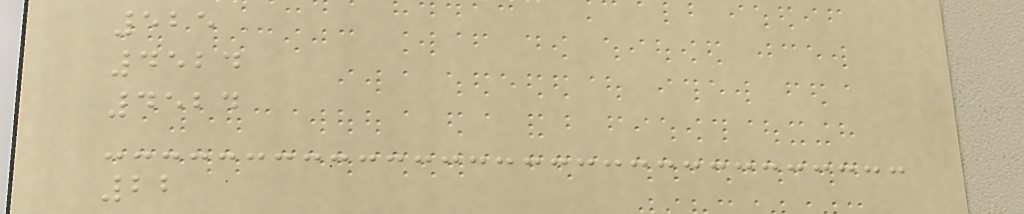525
4524
4524
22
